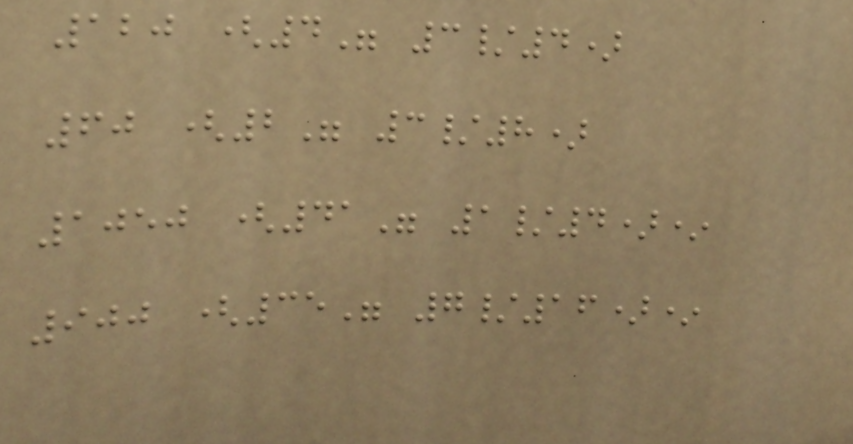120 (4" 3/4)
60 (2" 3/8)
1050 (41" 1/4)*
900 (35" 7/16)*
